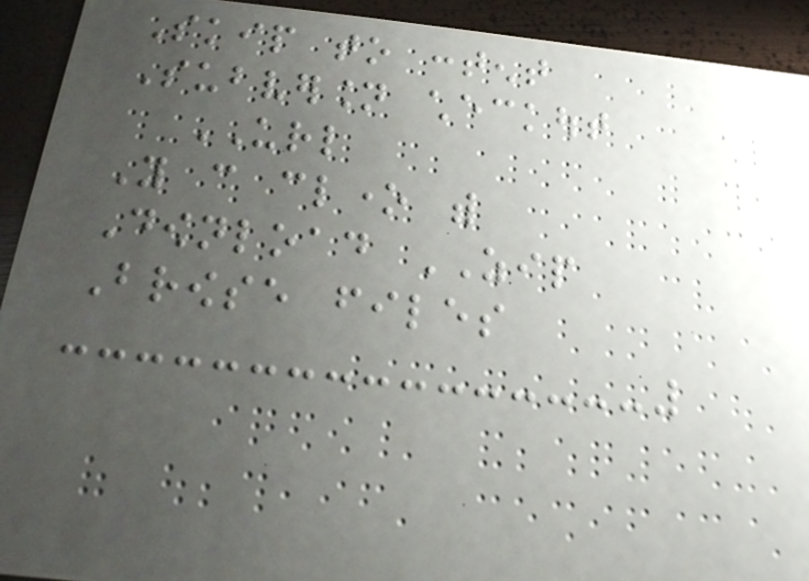Skip to content
Subversion checkout
URL
You can clone with
Download ZIP
Browse files
